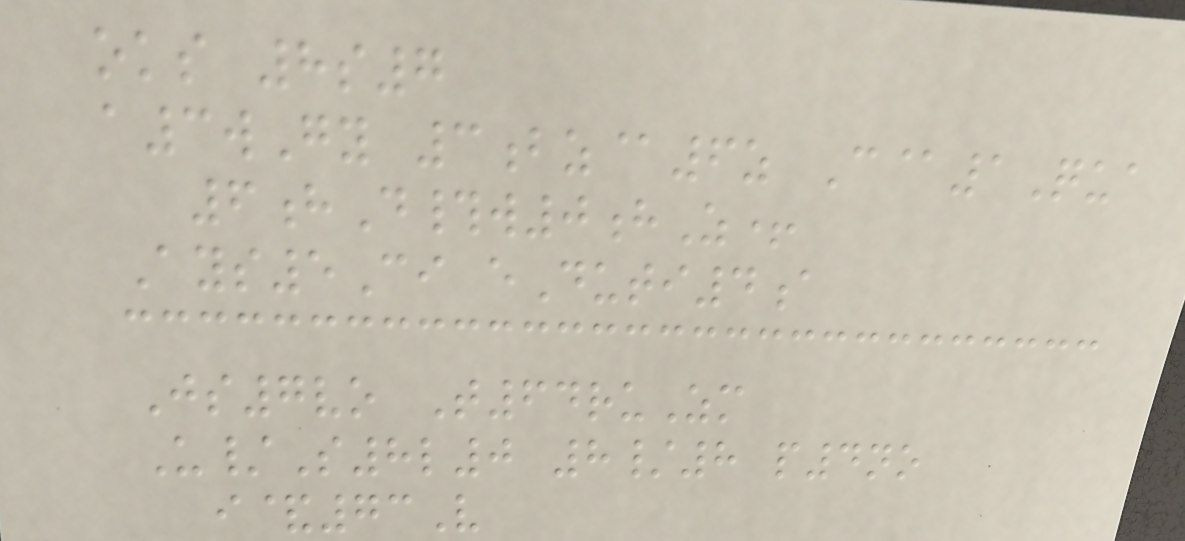oks 8s7
a3wGy 3bz@6z C@1Qua
6hD#w0hZ+
Ays5Ci eDuti4a
Js7vo T64ruZm
U/S8l0 8/8 p4no
i&73V
